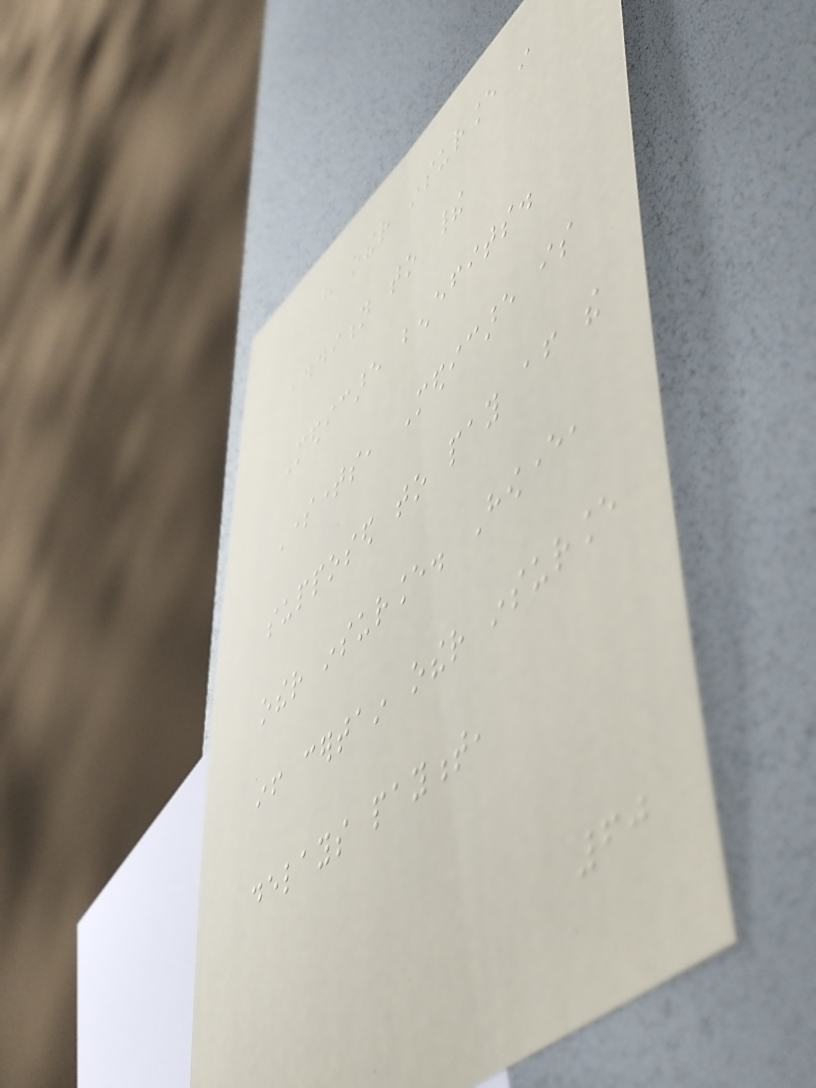have other insurance in
addition to their
Medicare benefits.
Sometimes, Medicare is
supposed to pay after the
other insurance. However,
if certain other insurance
delays payment,
60
